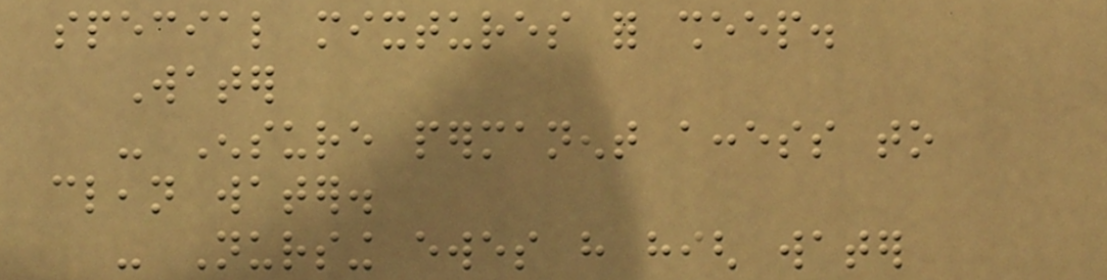special mixtures for sheep.
Water
- Ensure permanent access to
clean water.
- Nursing ewes have high water
